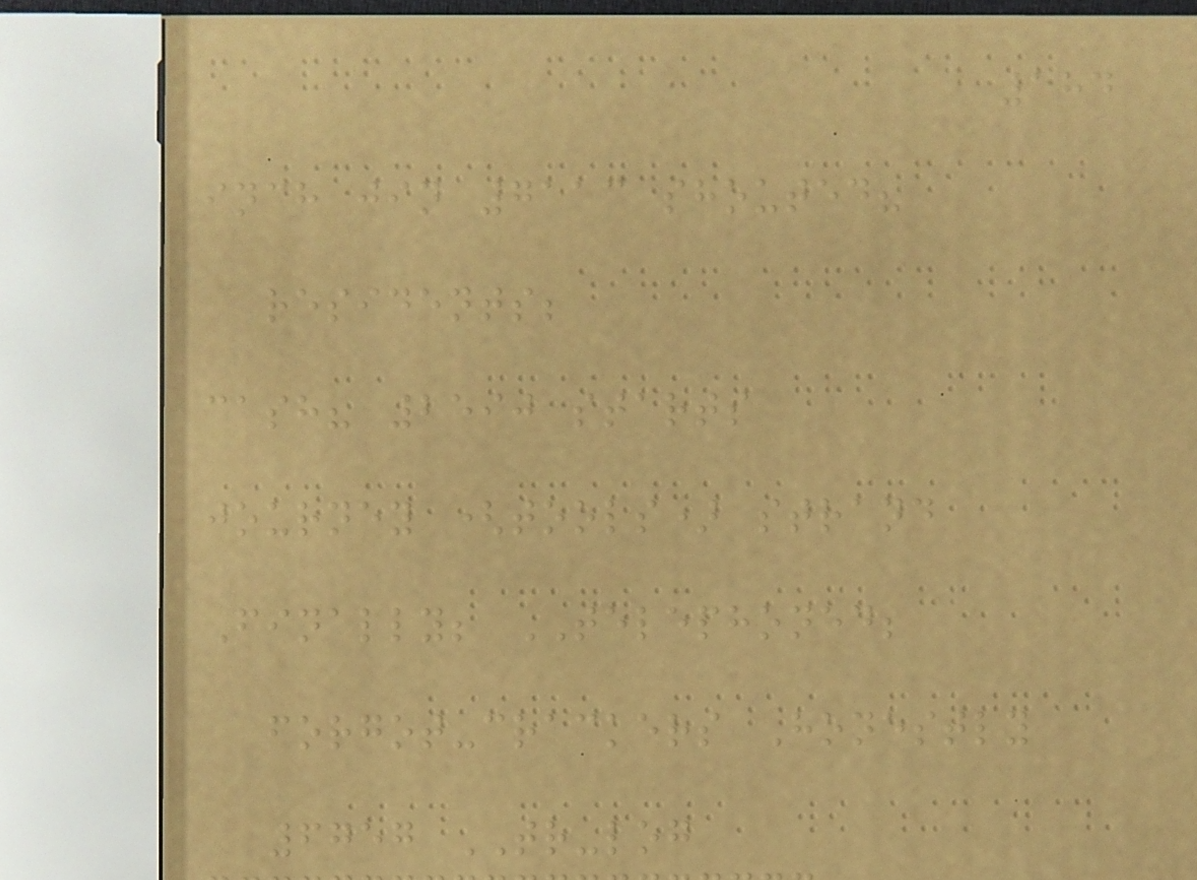184
inch jin 7113 shouted?
residents;
cash? 2590 starts
journey (tools) strand
Finally; TELEPHONED;
forgot-crackers Honestly
6757 TR-log
